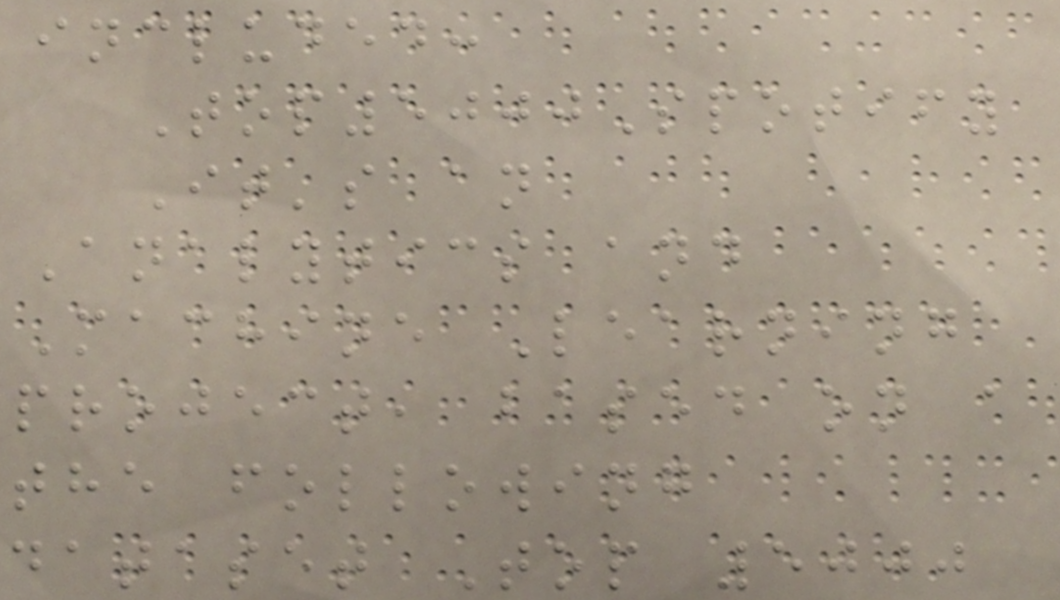included:
Top5000Spotify
It's an
Analytics and
Machine Learning
project, based on a
the following
dataset Top 5000
